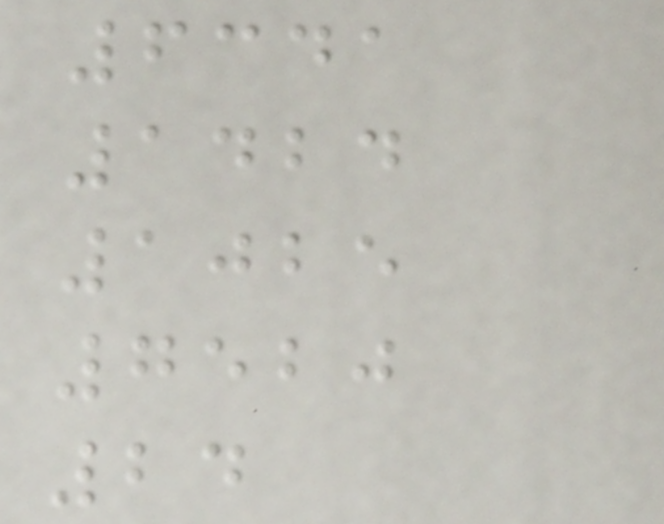6341
1424
1025
7520
24
